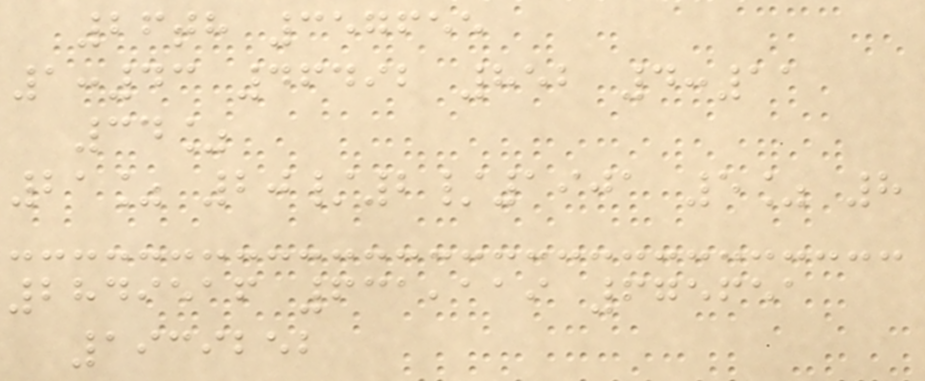26th 357655
1:43 46492 852 4:11
34%
21% 20/2/1901 5% 8
2849516 631,119 675651
1939252
